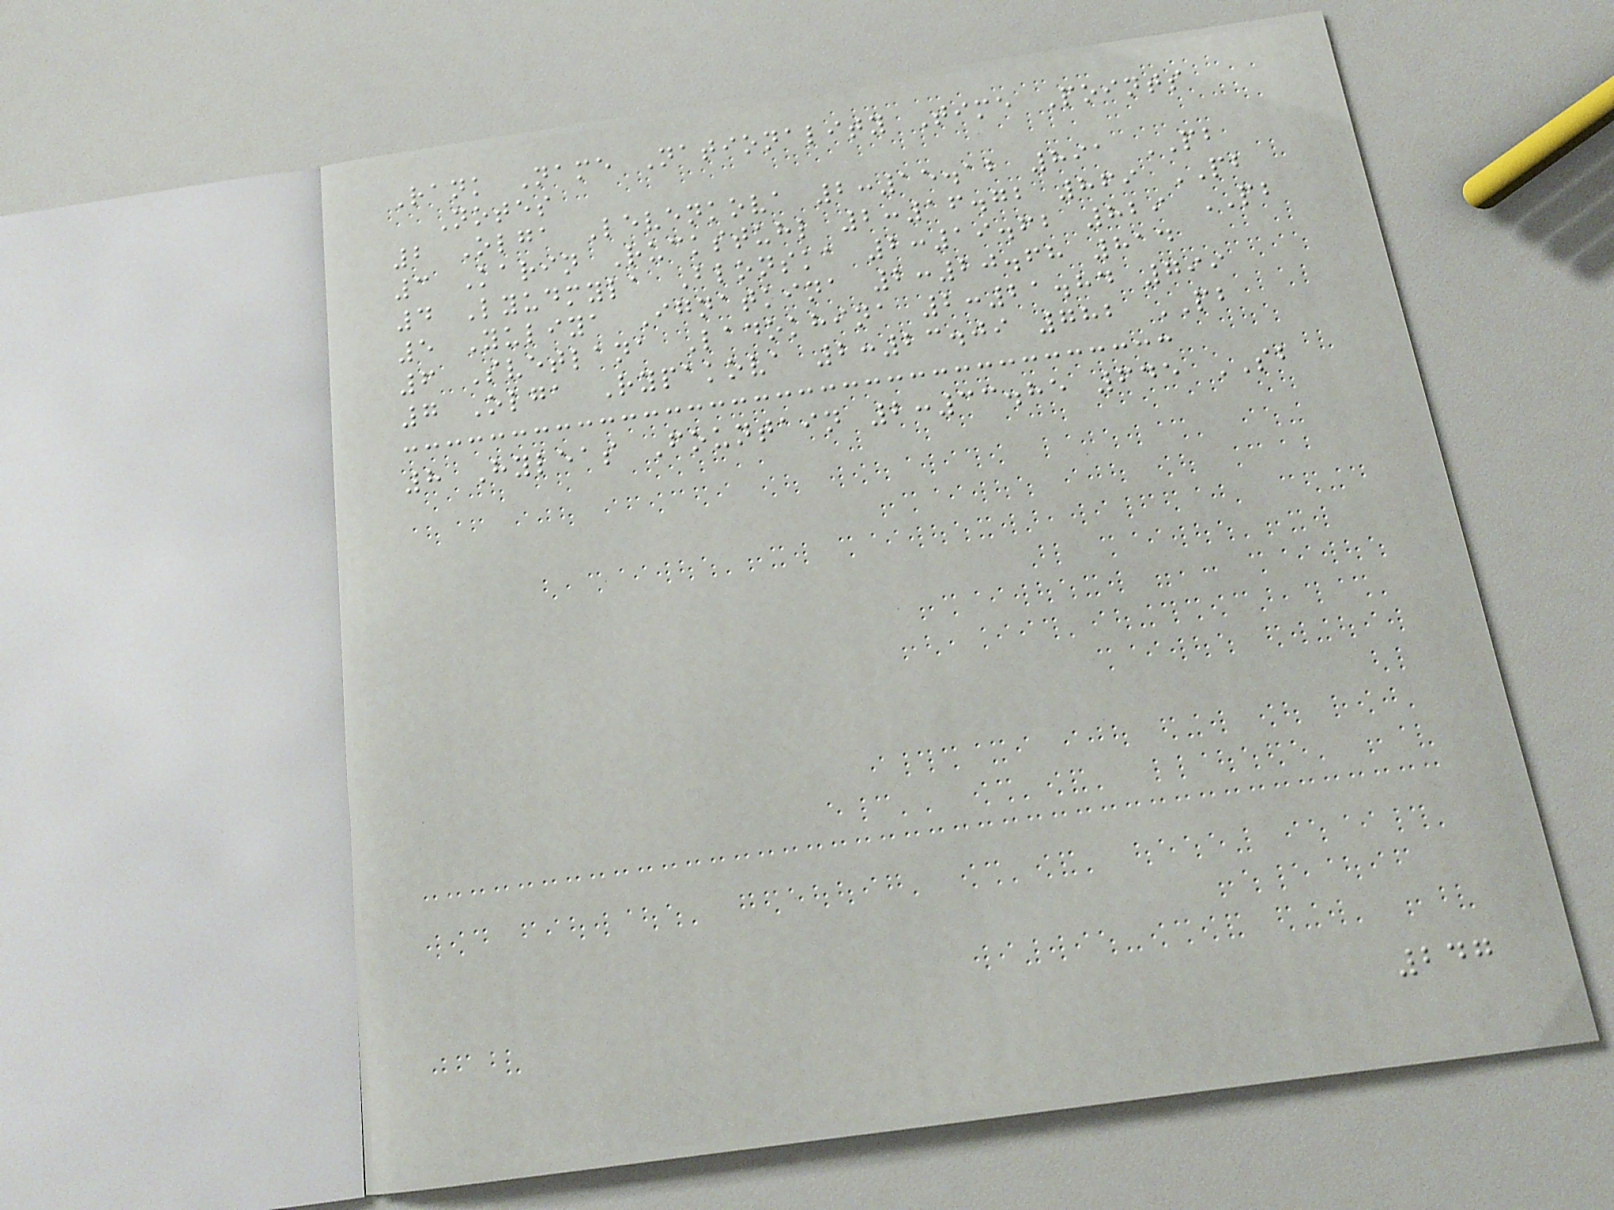Rank Name Nationality Time Points
Notes
2 Olga Levenkova 2:15.12 891 PB
3 Karin Ruckstuhl 2:16.72 869 PB
4 Lyudmyla Blonska 2:19.62 829 PB
5 Yuliya Ignatkina 2:20.68 814
6 Svetlana Ladokhina 2:21.84 799
7 Olga Rypakova 2:23.09 782 PB
8 Hyleas Fountain 2:33.85 645 SB
247
